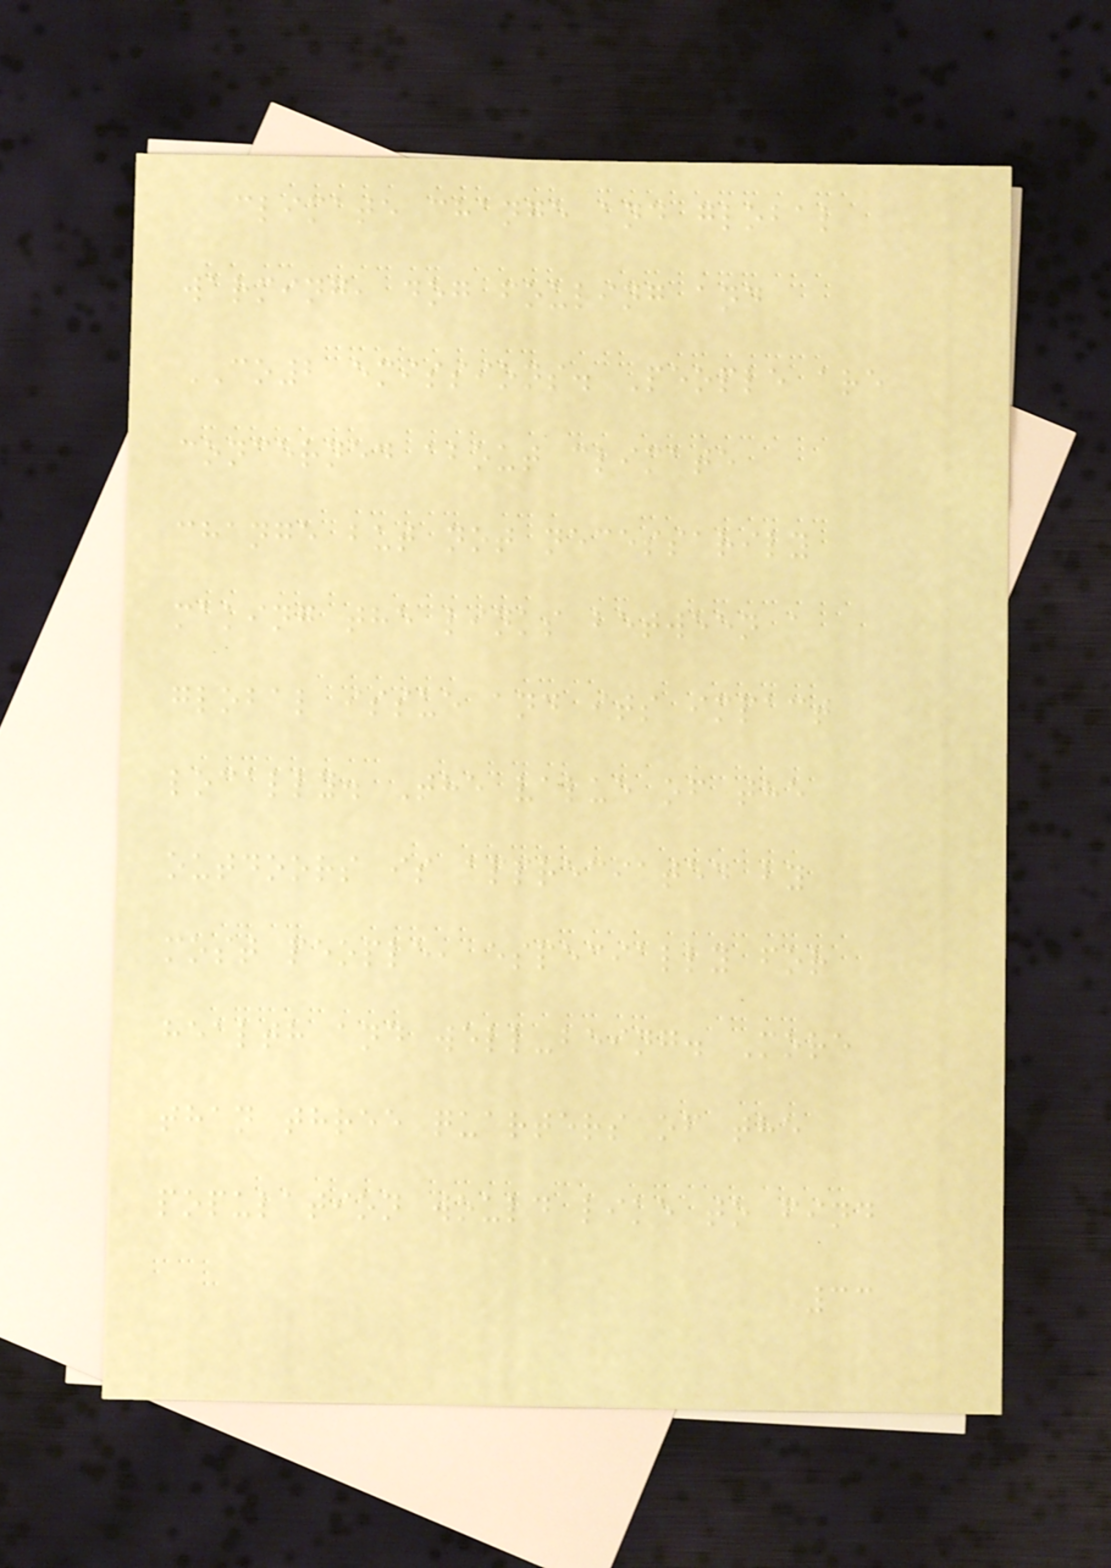climate change and global
warming, dog fouling and
CO2 emissions. People are
concerned about climate
change but not necessarily
making the links between a
global issue and its impact
locally. The value of the
outdoors is appreciated by
most people, especially for
health and well-being. More
than three quarters of the
population would like to find
33
